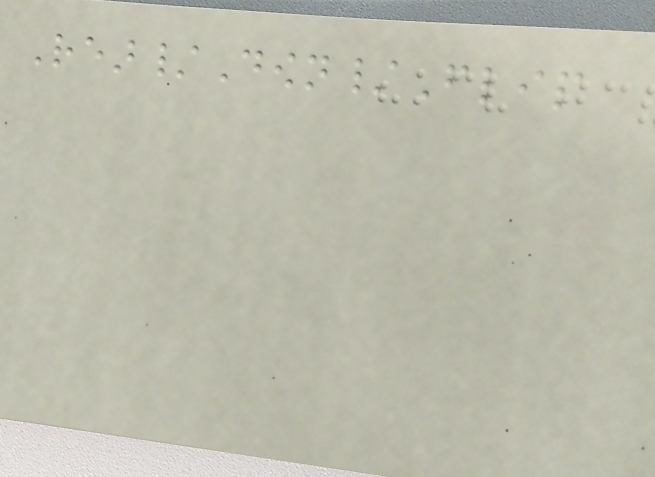Rear/Down/Flip
